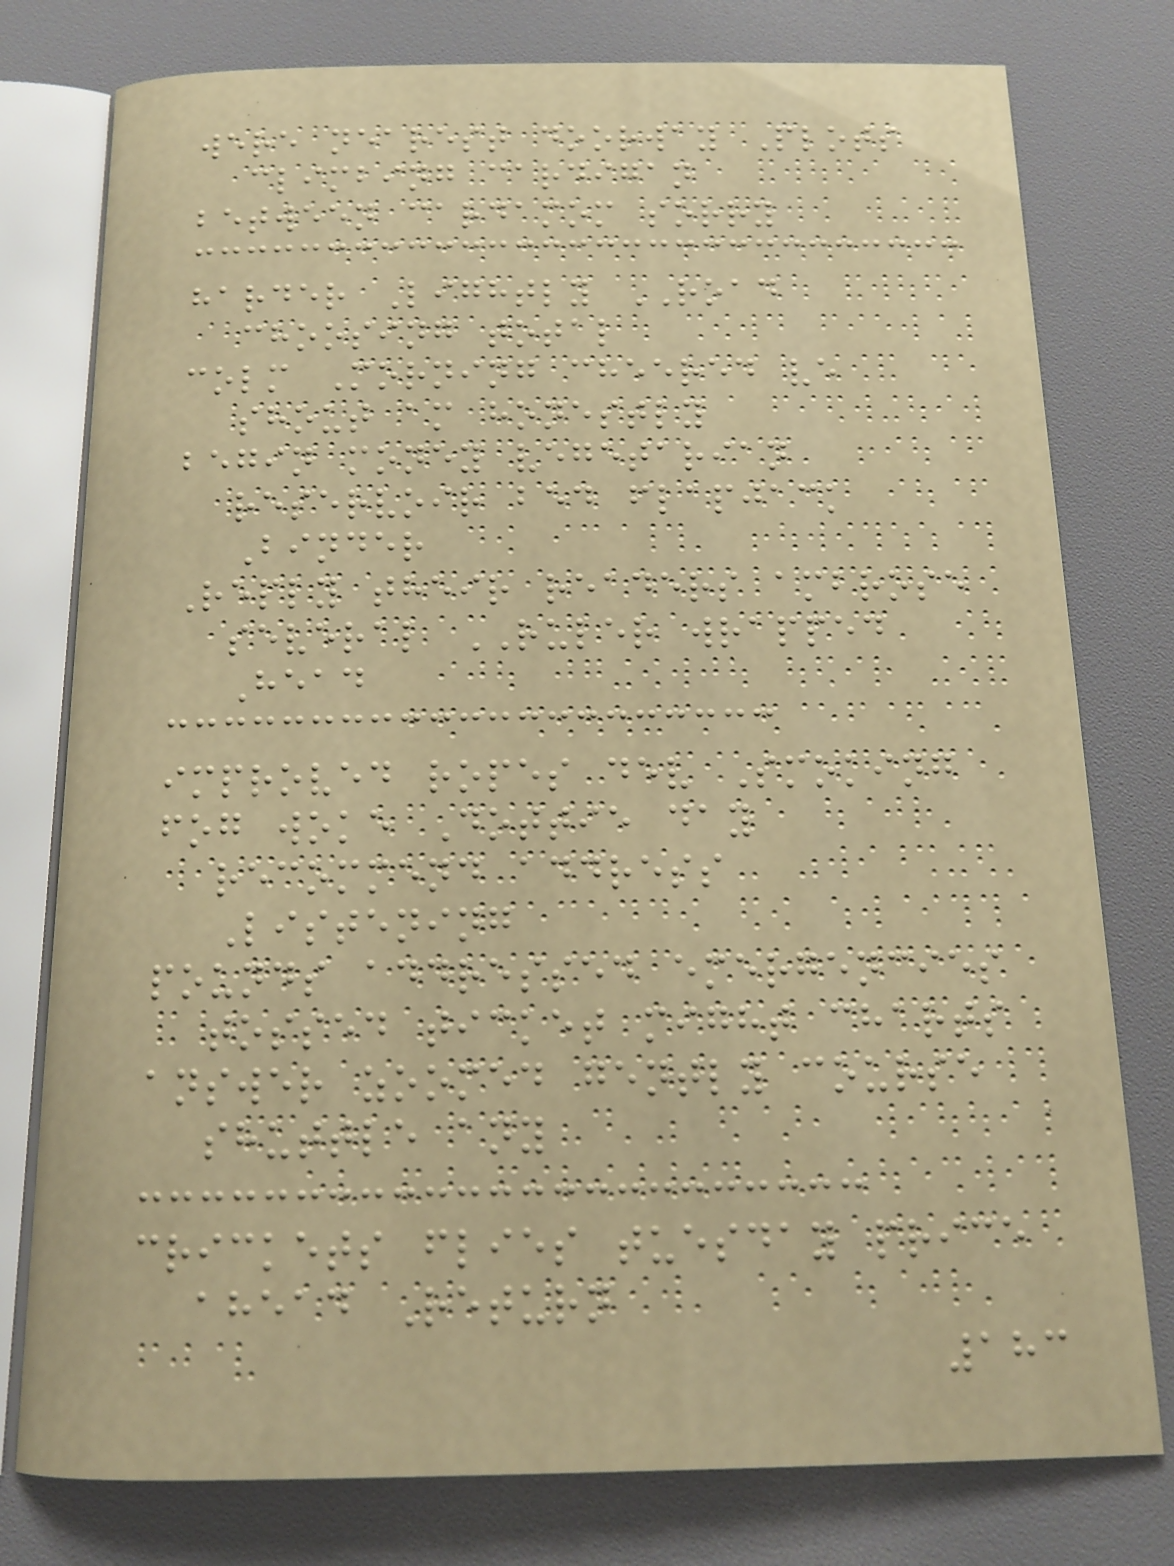were nearest doorway Plots
climbing cardigan
between cardamom sorry
harder Lightly ROAD
choosing total
colm Morning cheered ve
shout am honestly
begin money vegetarian
reservoir bed flapjack
Binder
Reply their readers ambrose
several RULER wrapped
Head
improved ropes dev Smoking
fog woke Dottie day
recommend address
Listening
pounds addressed emergencies
tossed ticket might charts
answer zoomed gently course
shuttle any
crickets flies tuesday price
ahead Return
183
